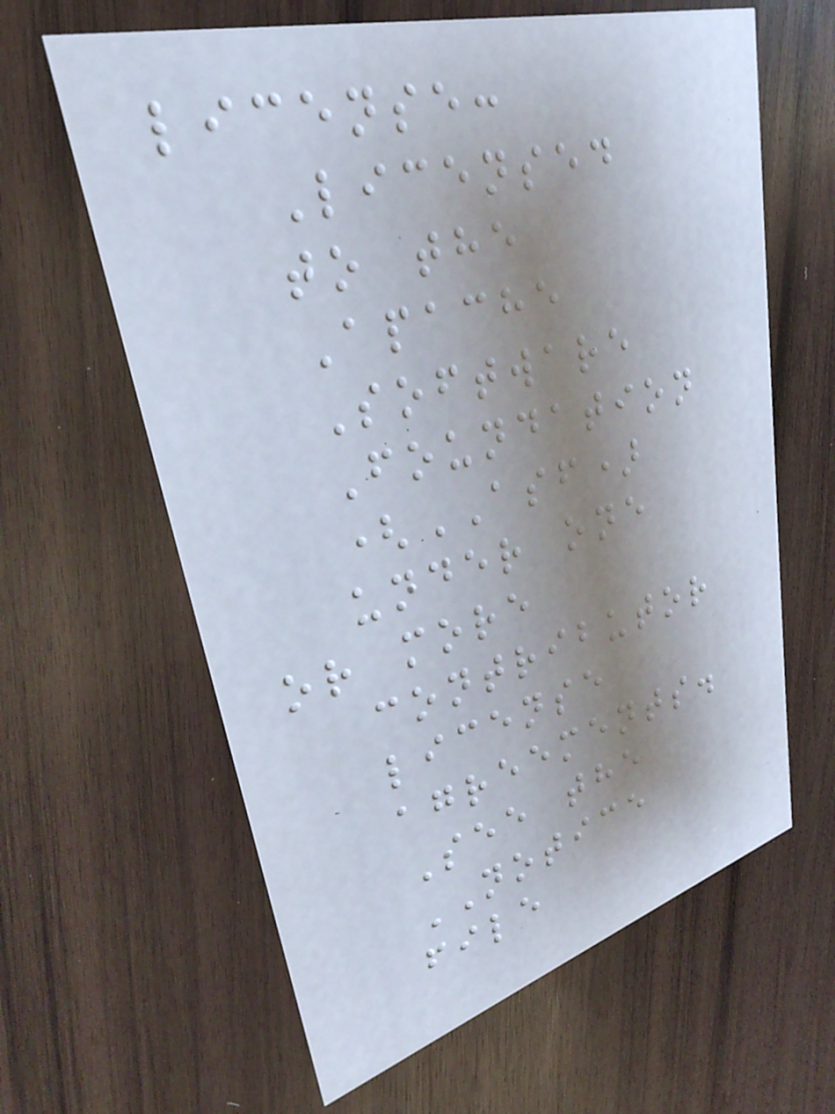license:
Licensed
to the
Apache
Software
Foundation
(ASF)
under one
or more
contributor
license
agreements.
See the
NOTICE
file
